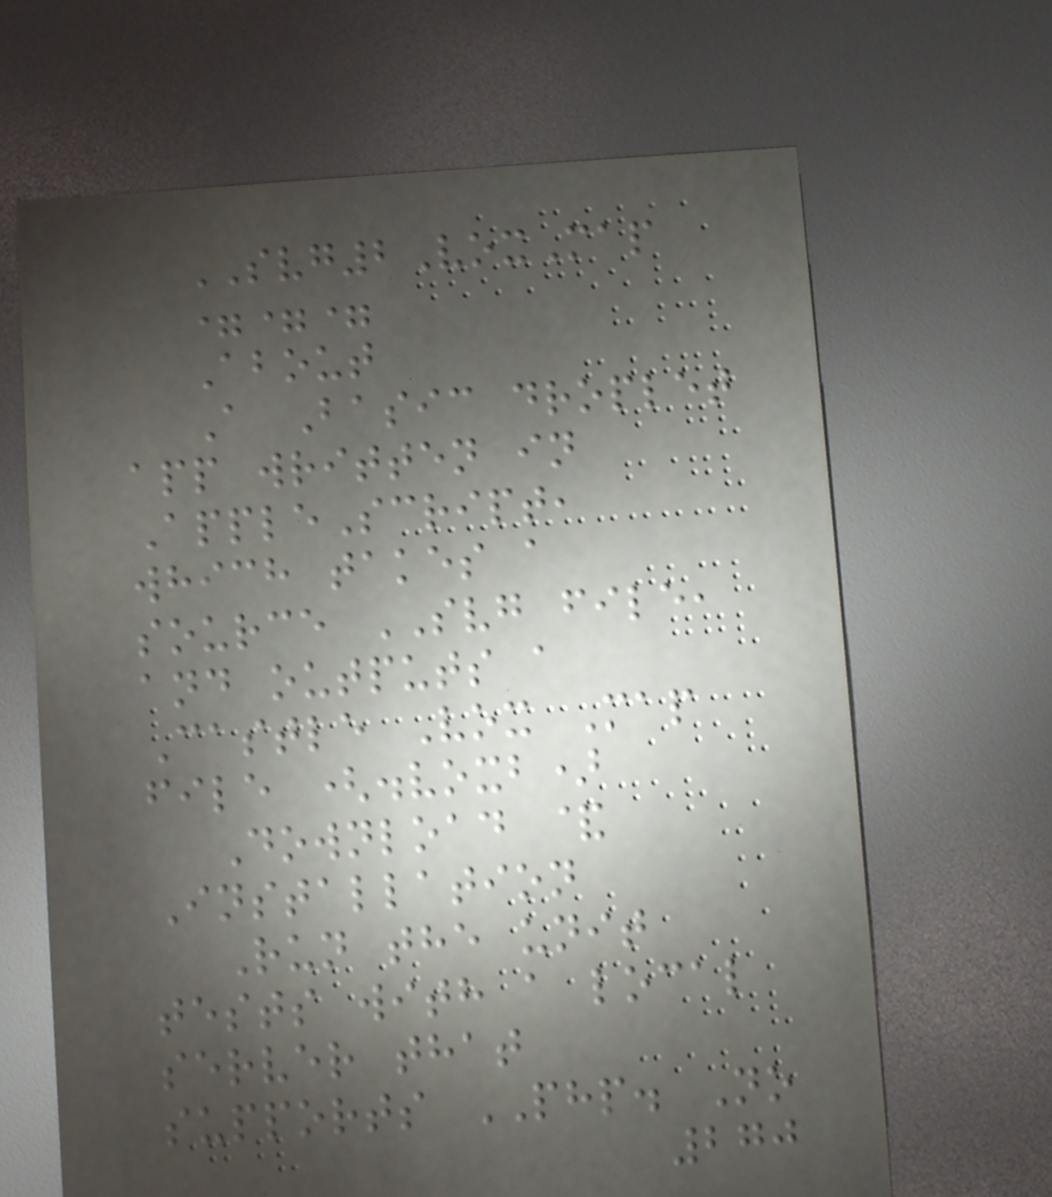SVG2VoxMap
===
About
A Basic droplet
app written in
AppleScript,
which takes a
source SVG file,
and outputs a
Castle Vox Map
file (.voxb)
Download &
Installation
Run the unit
tests with a local
server that
supports PHP. No
270
